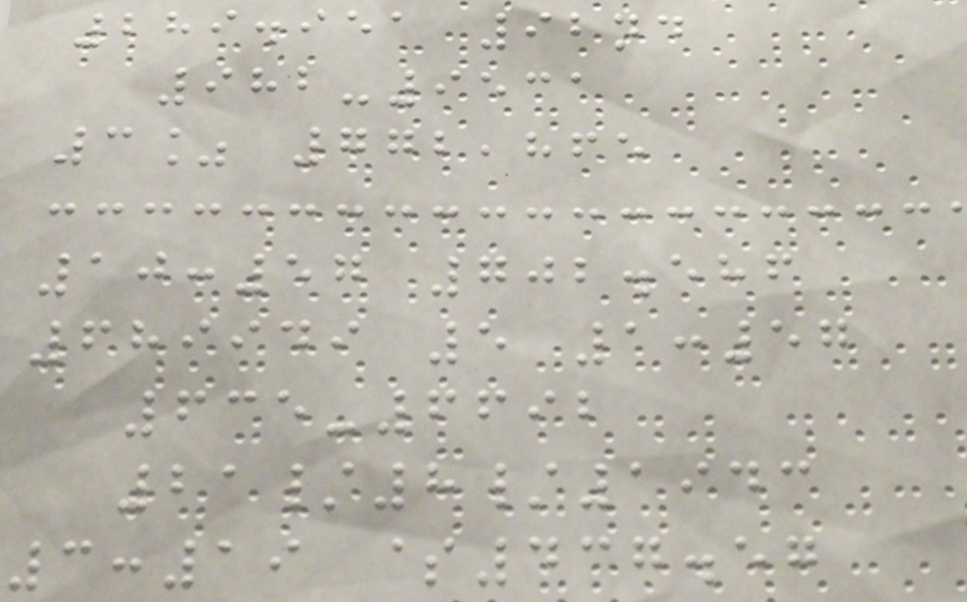289.951 92nd
982-9531
3% 772,865
10:57 702.586
689949 5 1:57
635-6692
21/8/1943
3:19 $437.57
